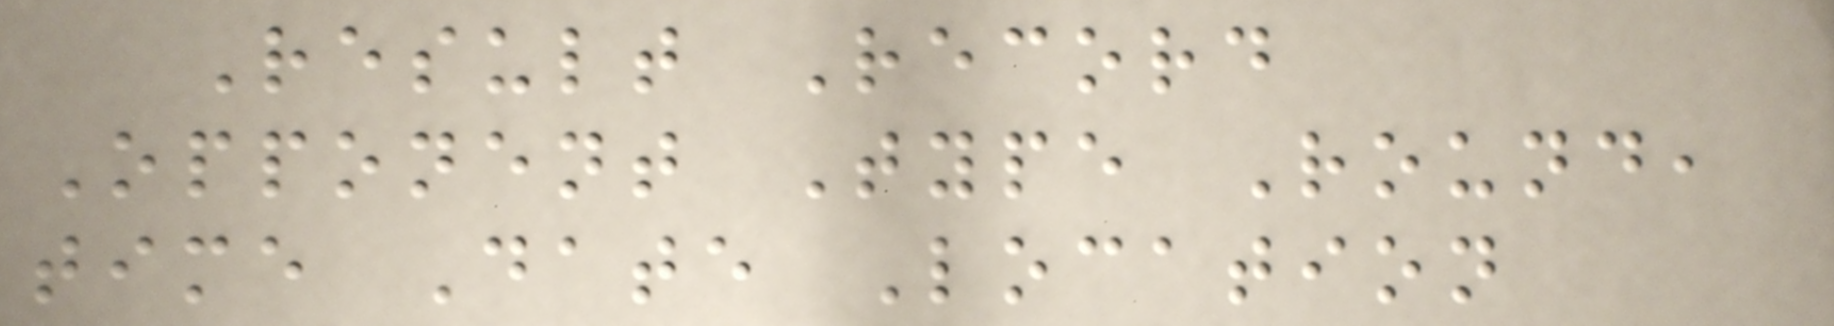Result Record
Opponent Type Round,
time Date Location
